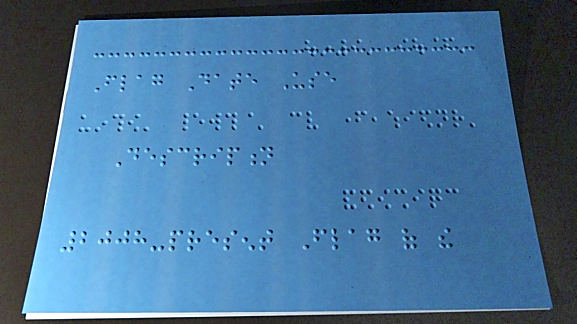Flag Date Use
Description
2008-present Flag of the
